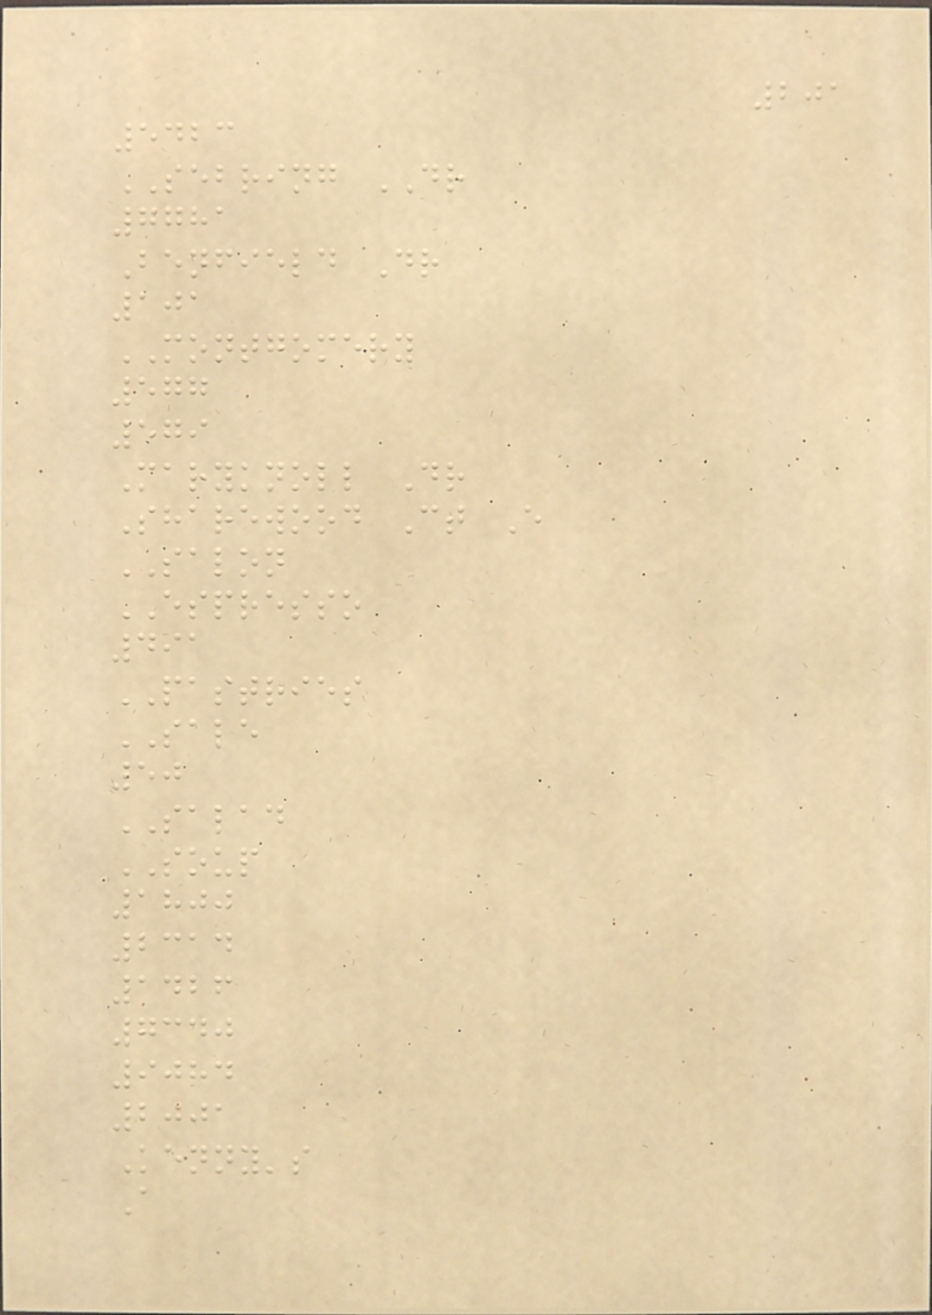201
5423
SEBRING DR
7781
Benfield Dr
101
MONTGOMERY
577
579
Maryknoll Dr
Sharewood Ct E
SALON
ESPRESSO
491
PASTRIES
SALE
50
SALAD
SOUP
1800
2314
1426
7340
9084
2001
Kenny's
A
